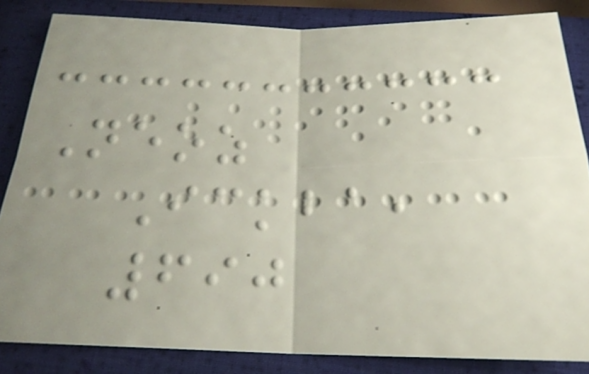Neoz
Ickba,
690
